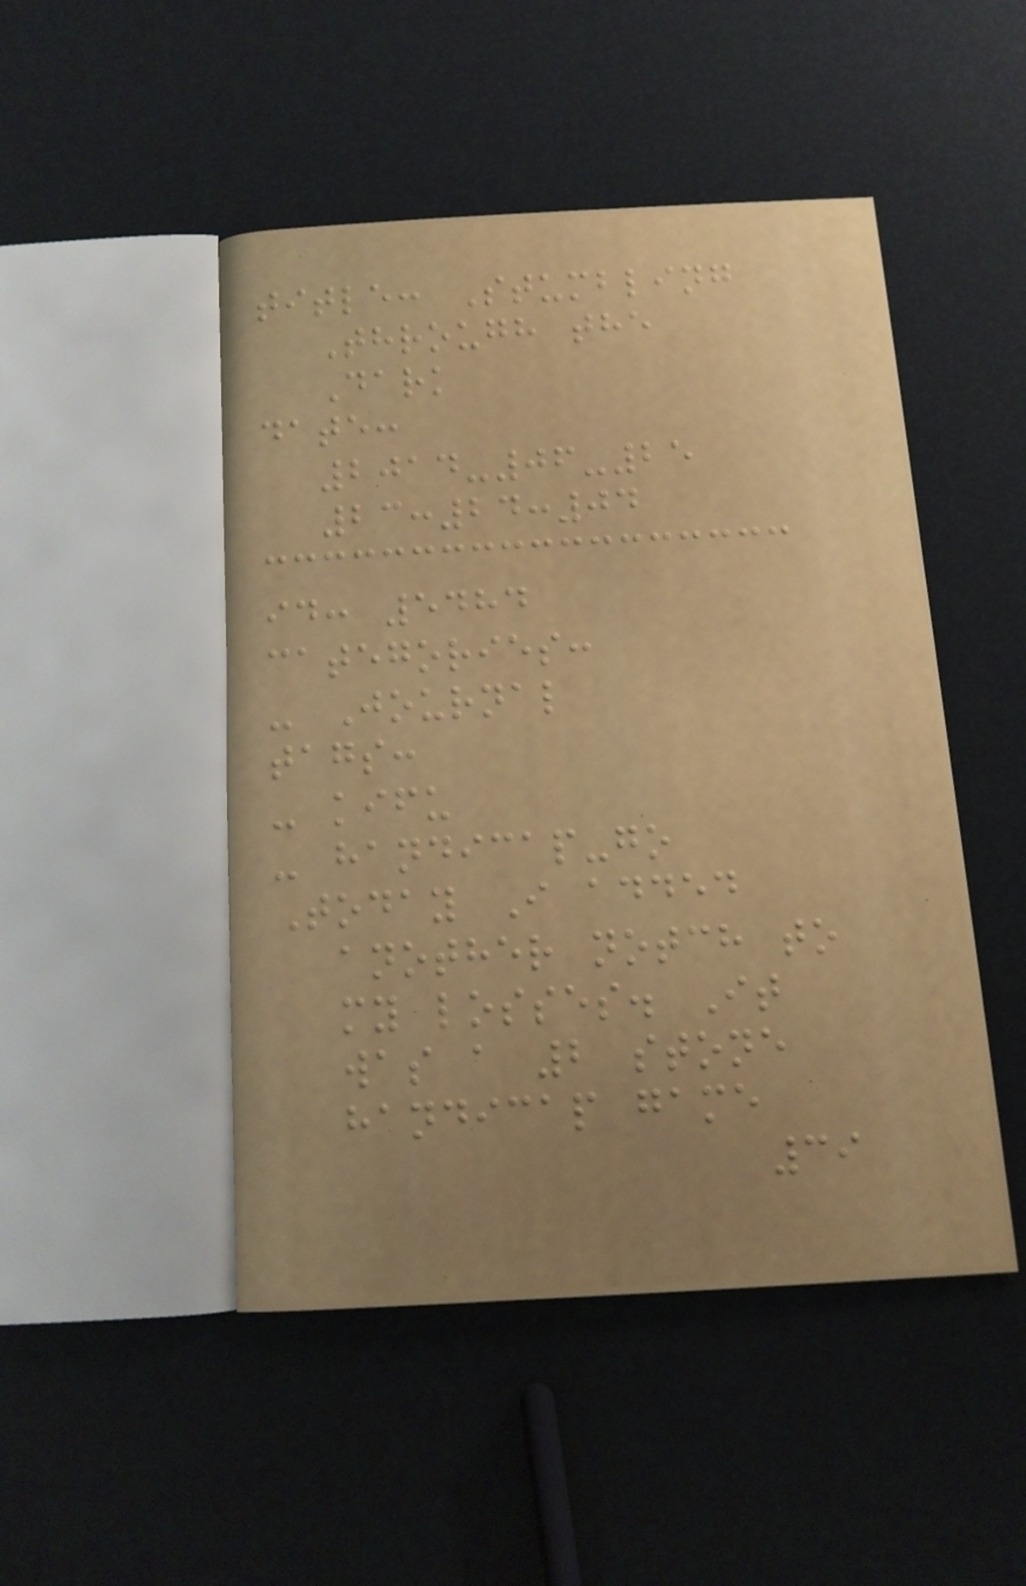title: Stumbling
Through the
Dark
date:
2014-06-25
23:24:04
id: 5484
categories:
- Journal
tags:
- kifu
- handicap-go
Today I added
another notch to
my losses. It
was a 2 stone
handicap game
39
